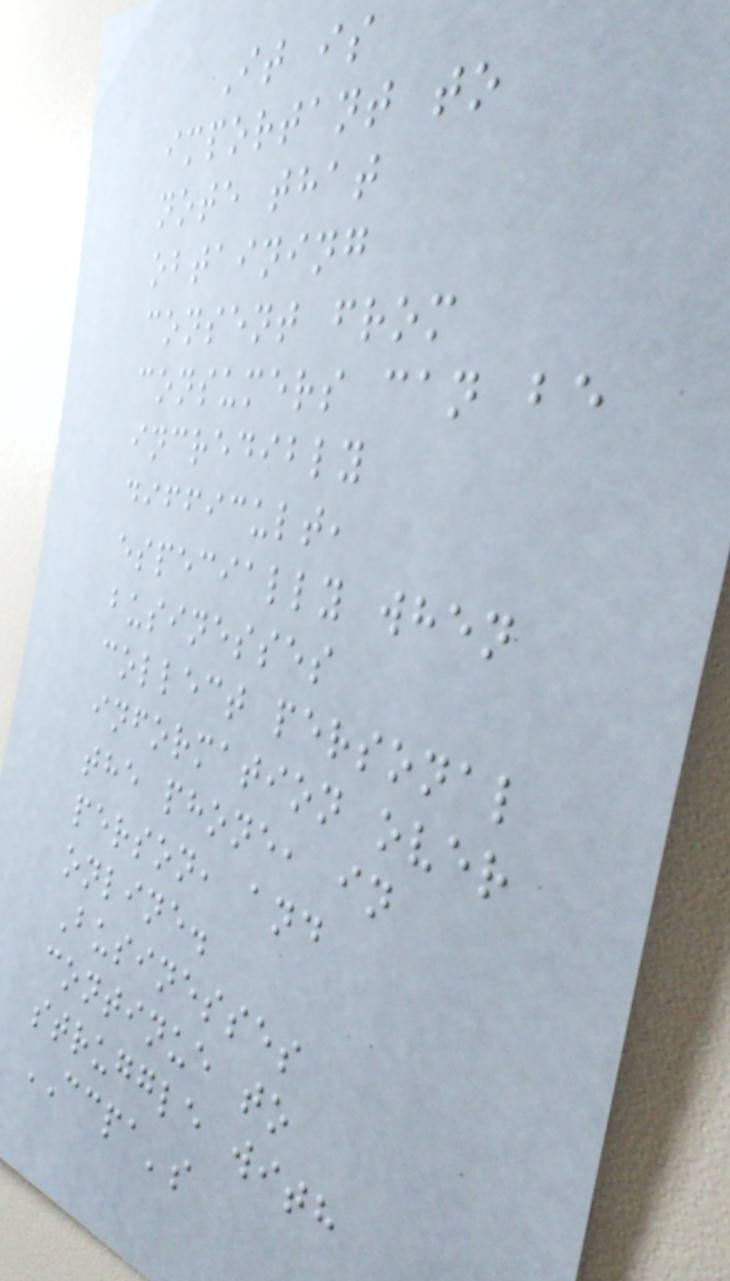It is
important to
note that
obtaining
consent from
consumers can be
incredibly
difficult,
especially when
businesses
collect personal
information over
the phone, in
person, and
online.
Businesses
continue to
struggle with
CCPA's
